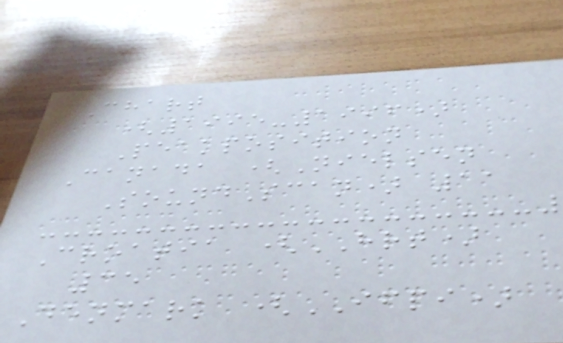Chart
(1995-1996)
Peakposition
Canada (Nielsen
SoundScan) 11
Croatia (HRT)
35
Denmark (IFPI)
